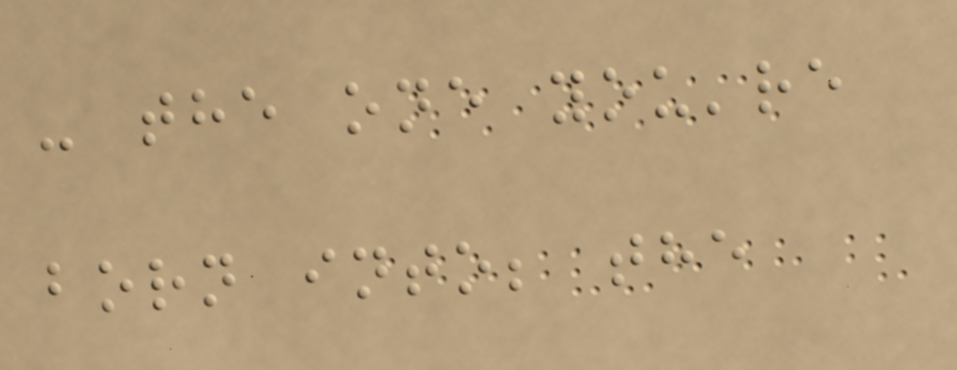- the one you're
born into; the
